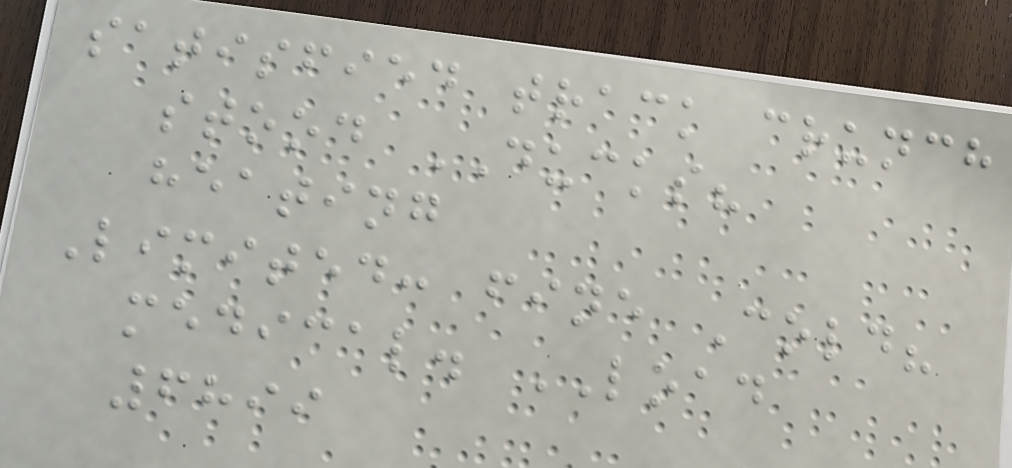satisfied track crunch
stood DUCKS?
heating
Limited: fine Cold?
medical. LOAD
6899
